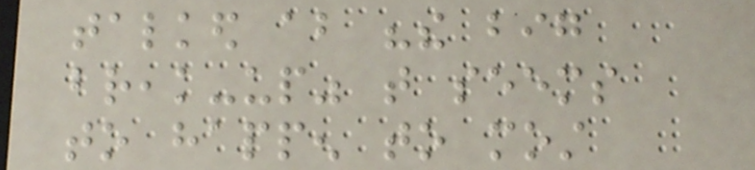talked about "the big
break-up" that seems
to happen to most
